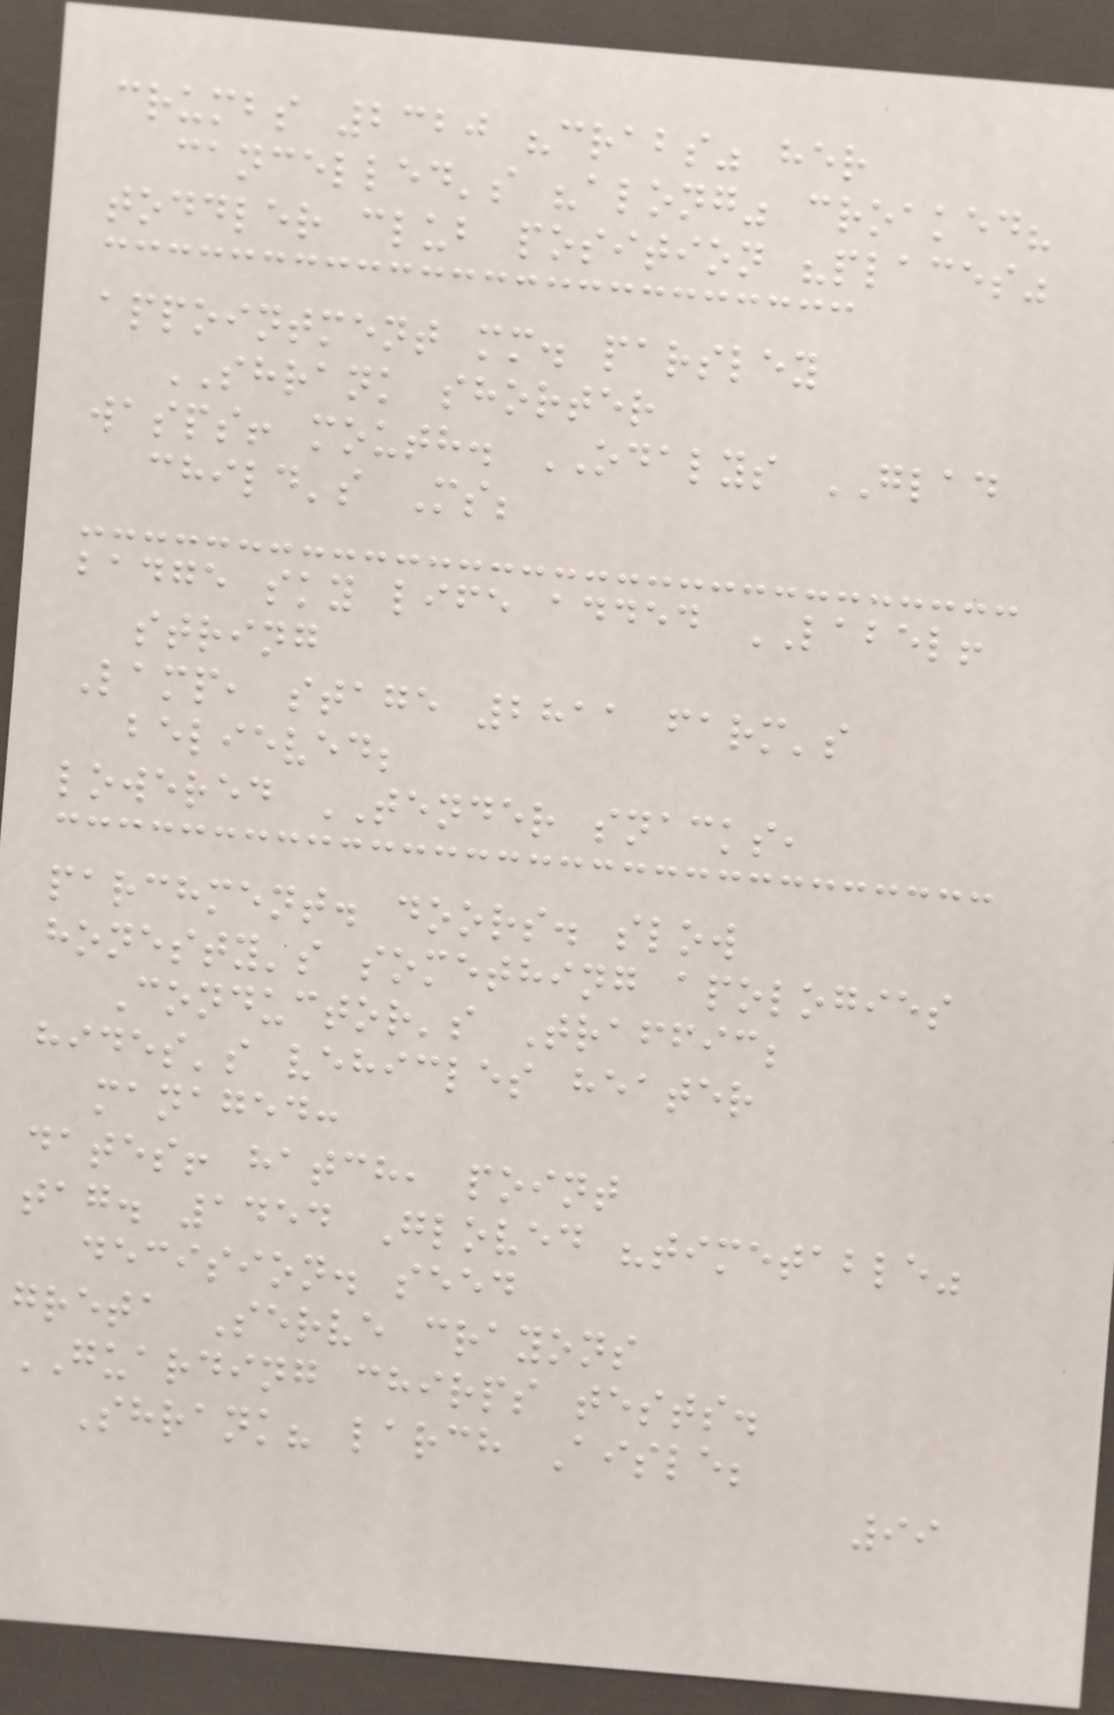crumbs 2320 "crabs" her
cancelled's "along" croaked?
toddler club position "places"
appointment mm. parsley
SHRANK shorter
wasps! mouth. ODALYS GLAD
child's Ms;
badge sky life added LABEL!
string
Lamp, stage 2811 farm's
believed;
lowered TENDER snacks,
parchment. doors. slow
honesty's something apologies
Conductor's Traffic;
hides's vehicles heater
managed:
dates! hatch, point
tag. 1454 Gloved "timetable"
decision. seed
greta Serve crayons
GUARDING chirps tests.
Shrank? larch Aisle;
99
